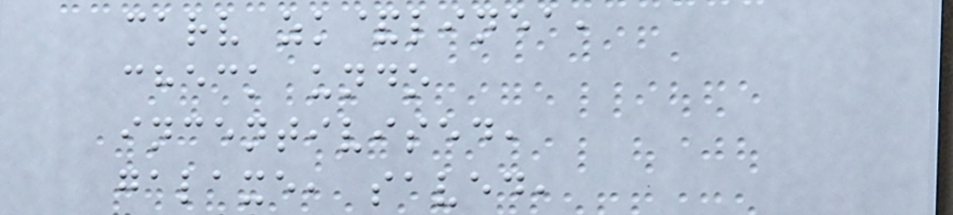carv zk&linea,
check undo
incentivised,
galaxe, saved,
